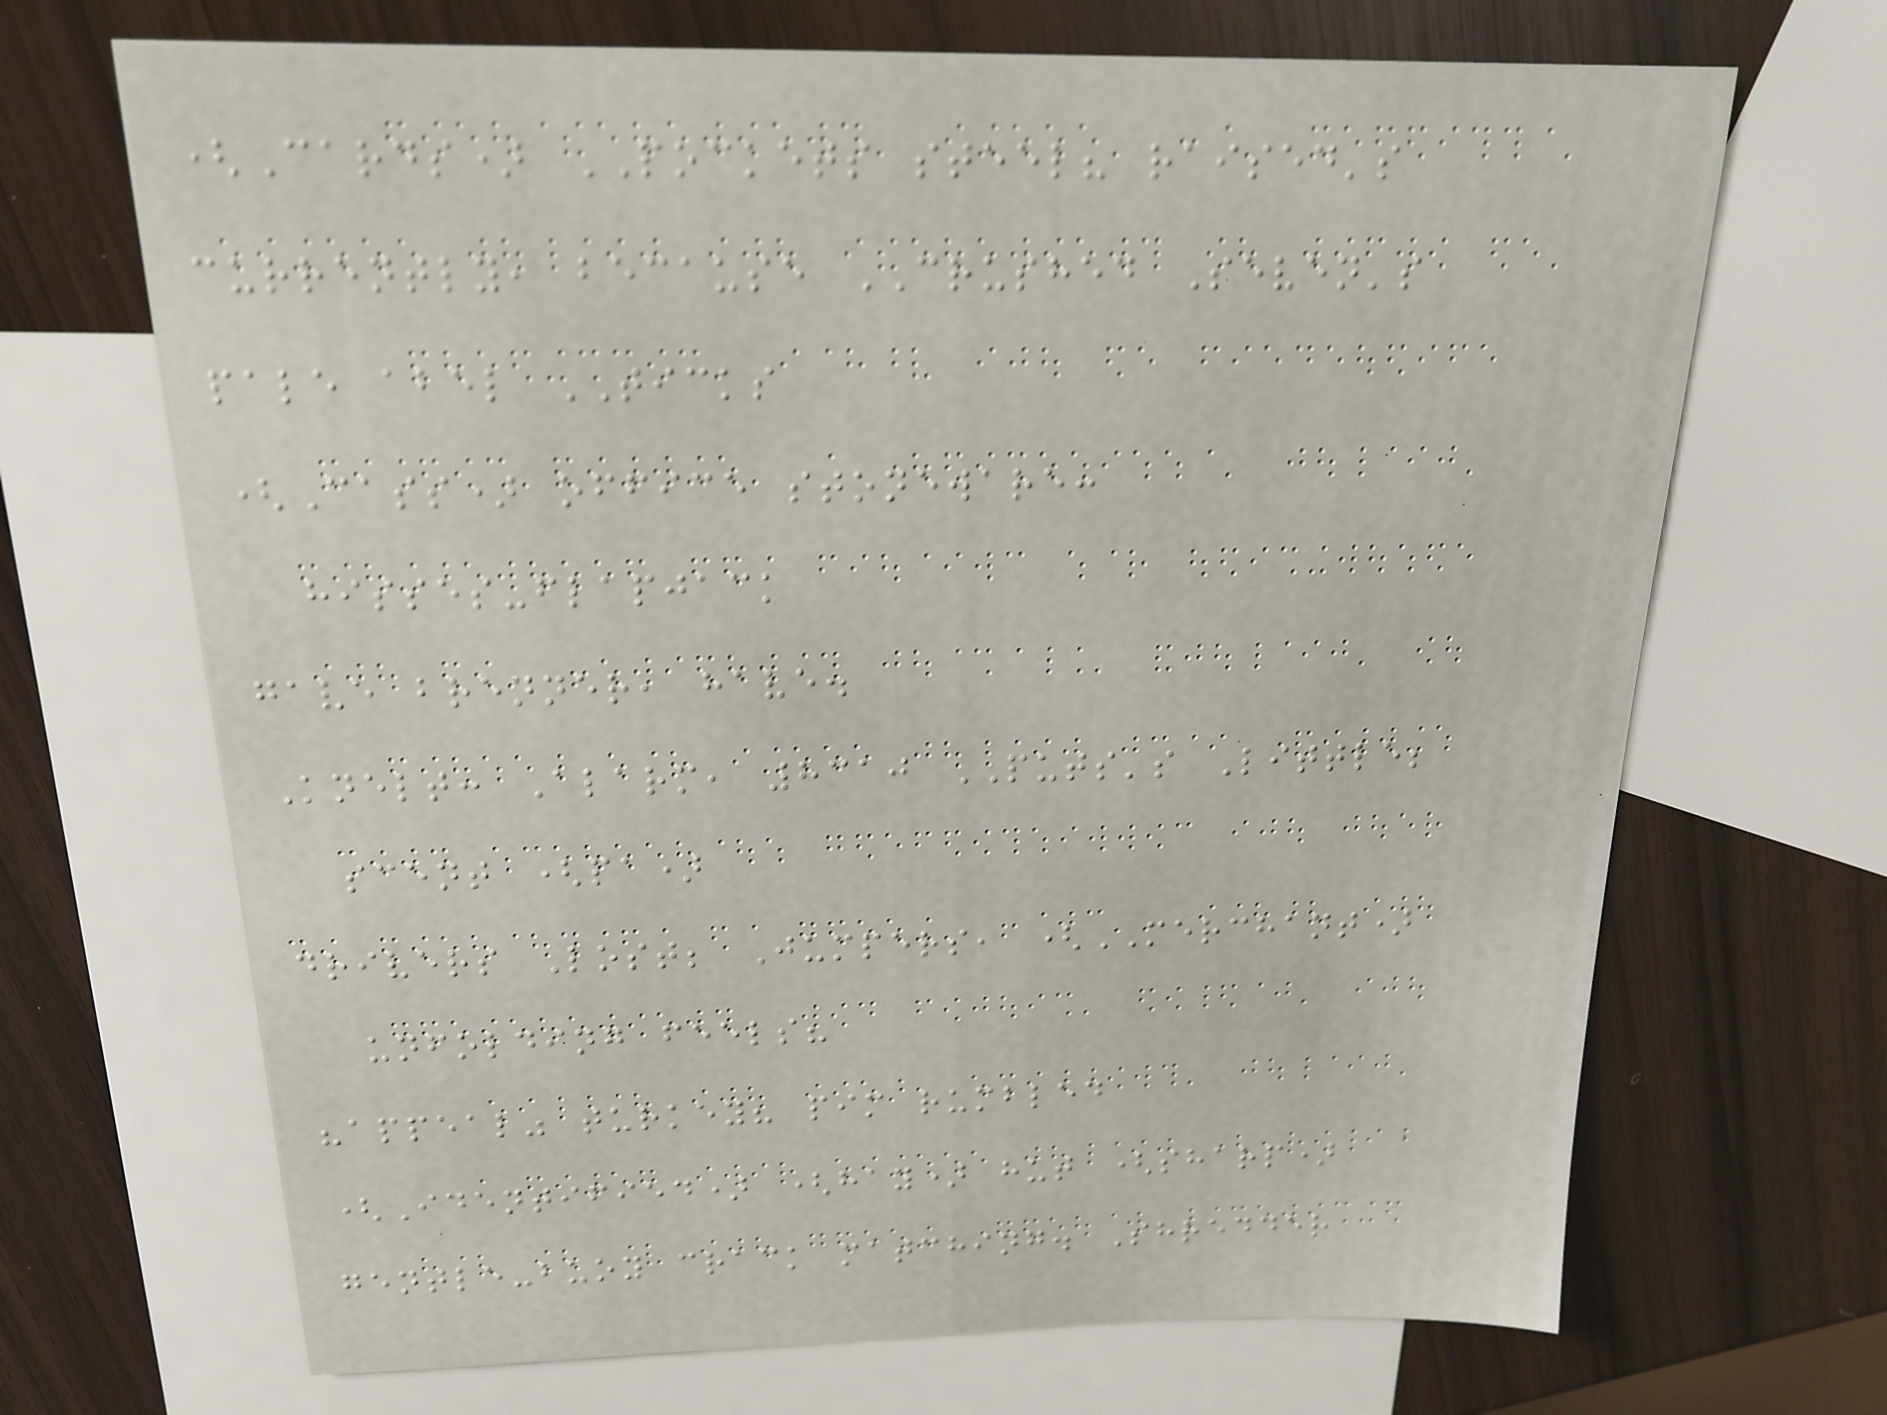(Cards) POCKETS steel? raised's
currently, because CRUSHED Seven's
pale abel TICKS
(Cass) office stoneware:
hisses-flapjack
gave brenner, have.
Knelt: Alarm, 8310 PUTS's Little;
scent (pa)
drivers Lost; Jumpers, (MERCHANT)
unfolding feels?
"appeal" turkey? pim rumbled
(Identified) (hay) hut (sharp)
gentle-buoy crack matching. Shredder
